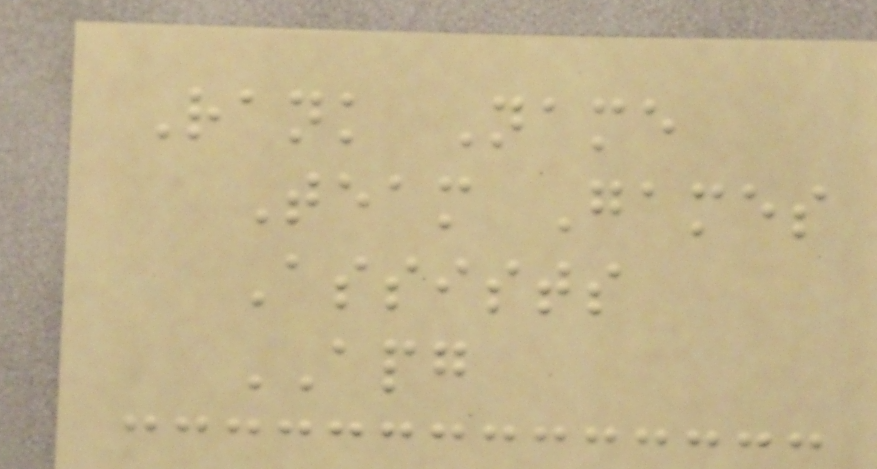Rank Name
Team Games
Assists
APG
